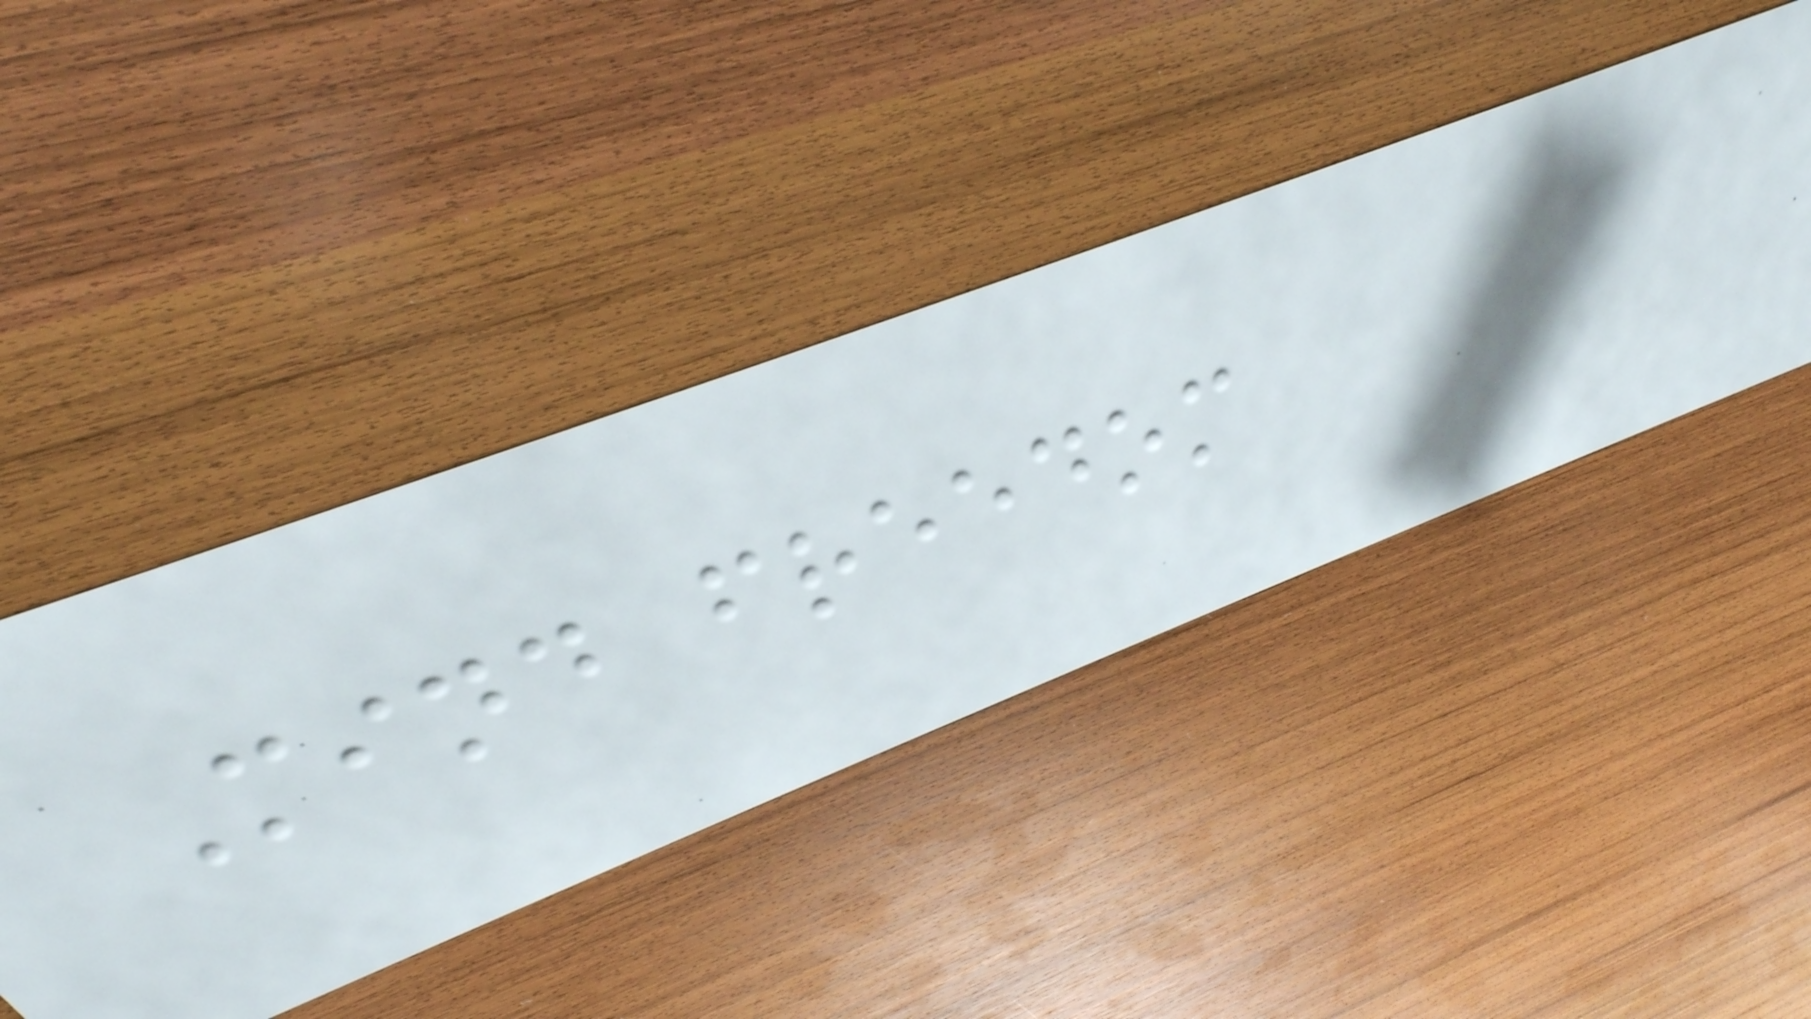Mind freedom
